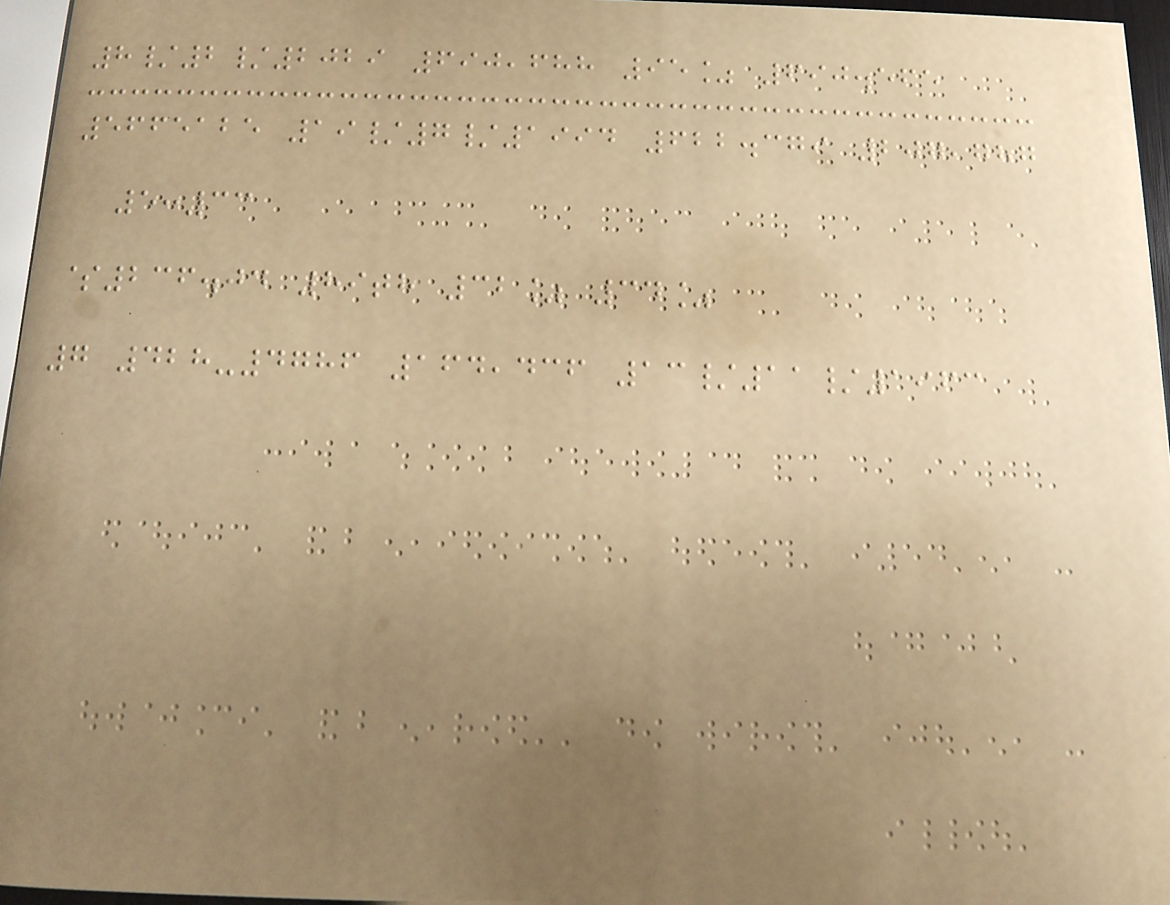8/2/2029 690,688 95% 690.565
5665125 19/7/1994 622.379 207,787
5:33
$236.04 89th 32% 34%
7 428-4786 164,436 13/11/1963
